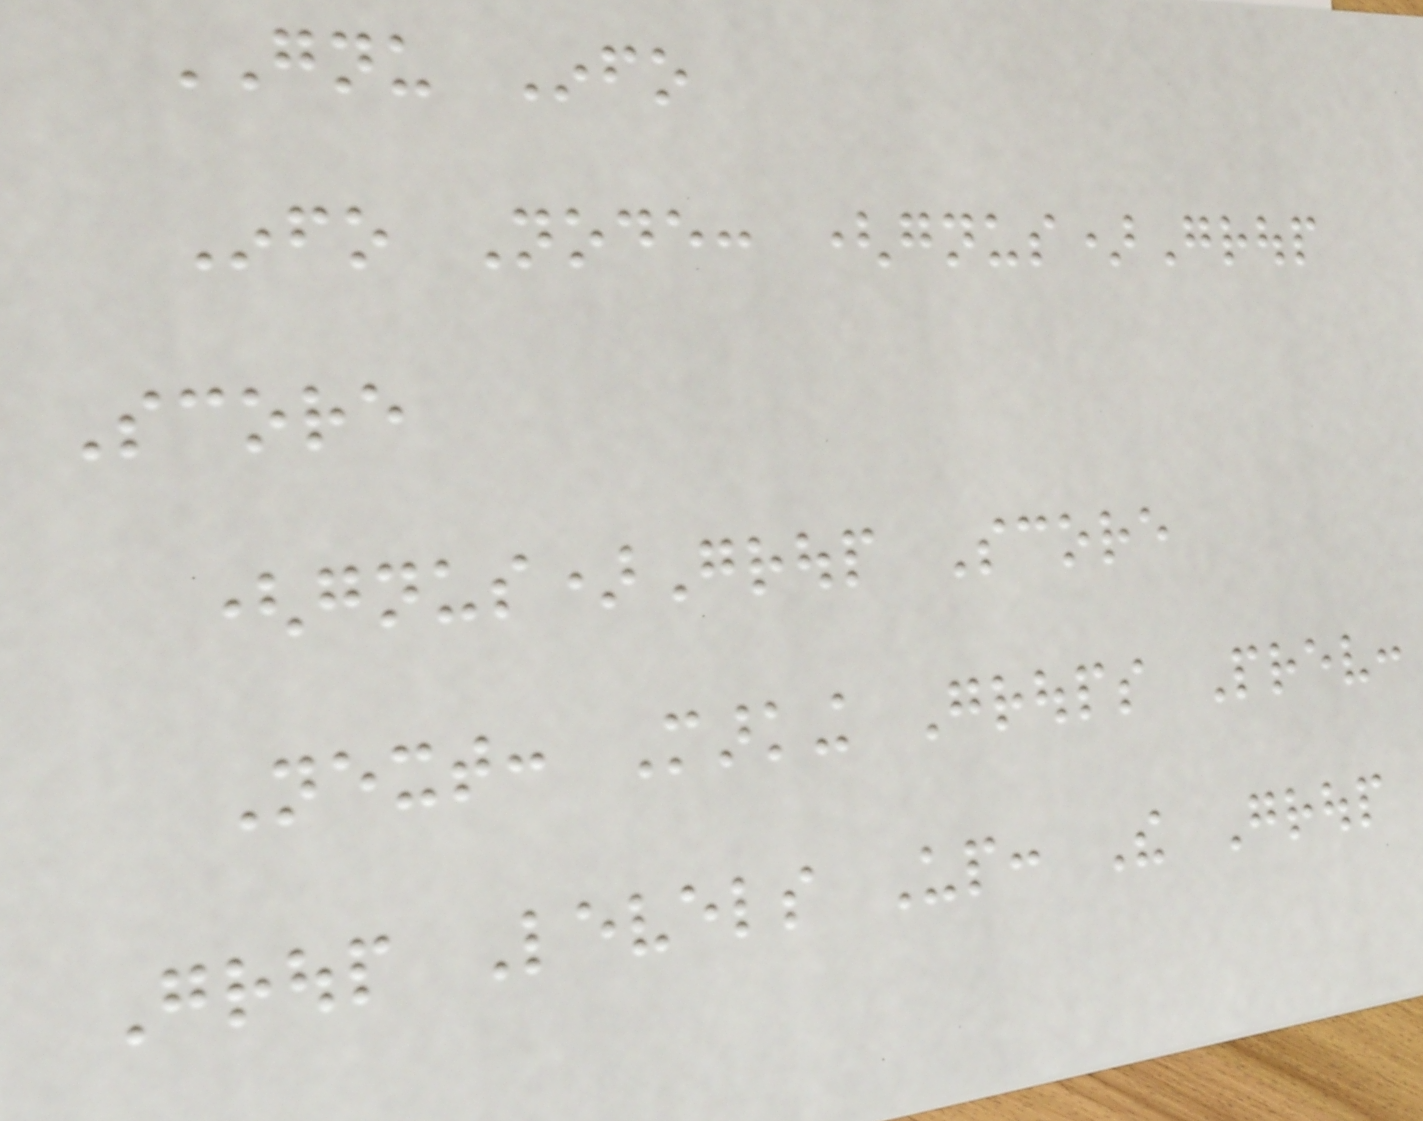GNU Info
Info Node: (gnus)Group
Score
(gnus)Group Score
Next: Marking Groups Prev:
Group Levels Up: The Group
